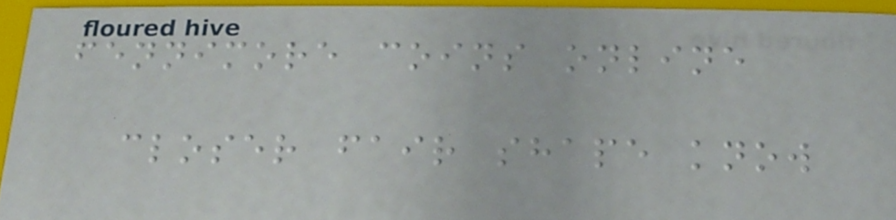fennimore coins online
closer fair shape know
